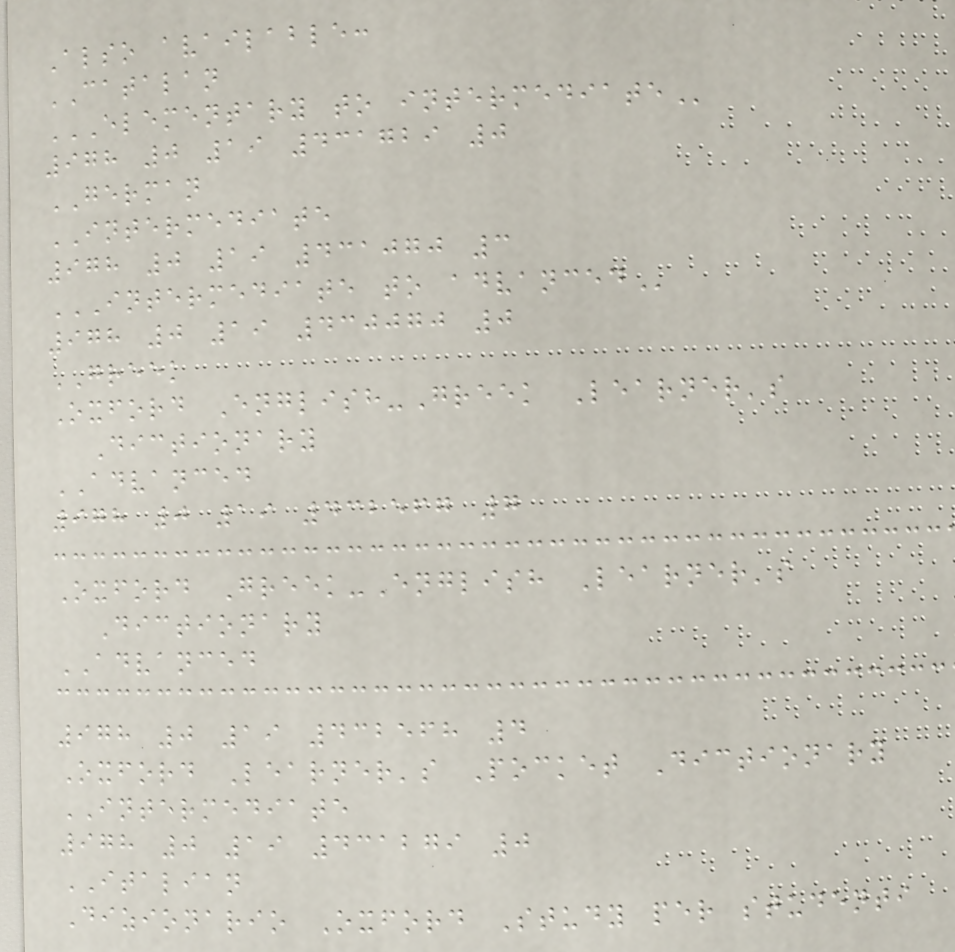Also available:
CATALAN
ELEMENTARY TO INTERMEDIATE
978 0 19 431729 0
GERMAN
INTERMEDIATE
978 0 19 431070 3
INTERMEDIATE TO ADVANCED
978 0 19 430070 0
GREEK
Oxford English-Greek Learner's
Dictionary
ADVANCED
978 0 19 432567 7
Oxford Greek-English Learner's
Dictionary
ADVANCED
978 0 19 432568 4
Oxford Learner's Pocket Dictionary
INTERMEDIATE
978 0 19 431279 0
ITALIAN
Dizionario Oxford Study per studenti
